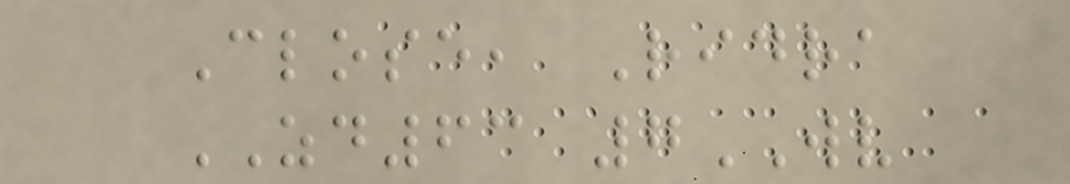Close, Ridra
ZD63 7WV
